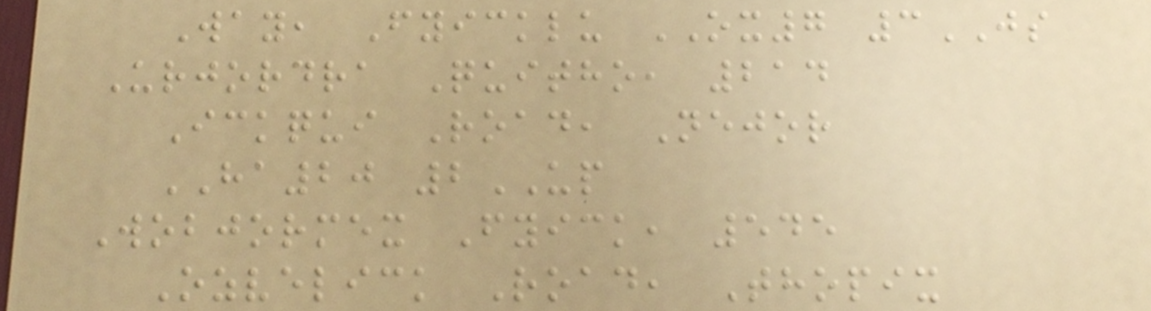Way, Fyicklu OX7 3JS
Urjordra Quitho, 214
Ickqui Road, Nejor
HA20 2UP
Wobjormex Fyick, 545
Ozvelick Road, Thopix
